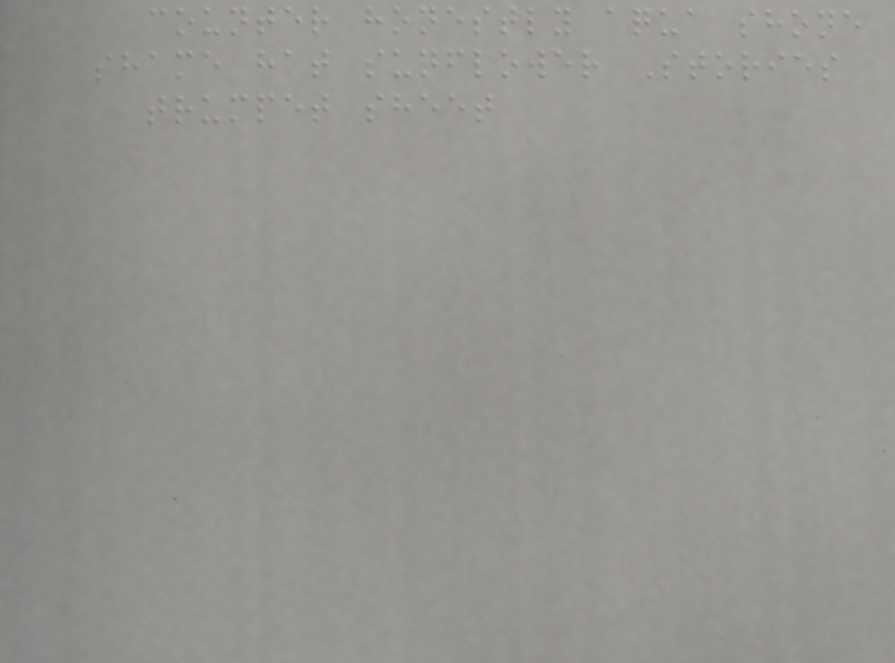counter honestly aqua shone
shame hat sunflower Stories
trumpet sheet
